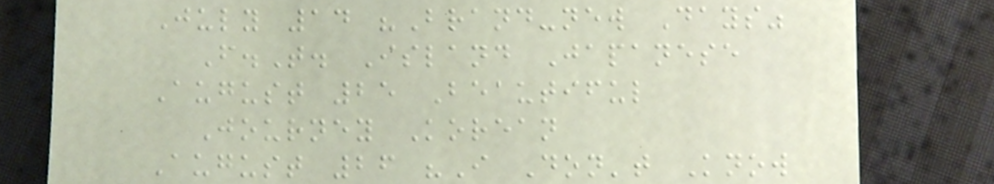July 14 "Brand-new Days"
F.T. Island Japanese
August 25 Beautiful
Journey Korean
August 26 "I Don't Know
